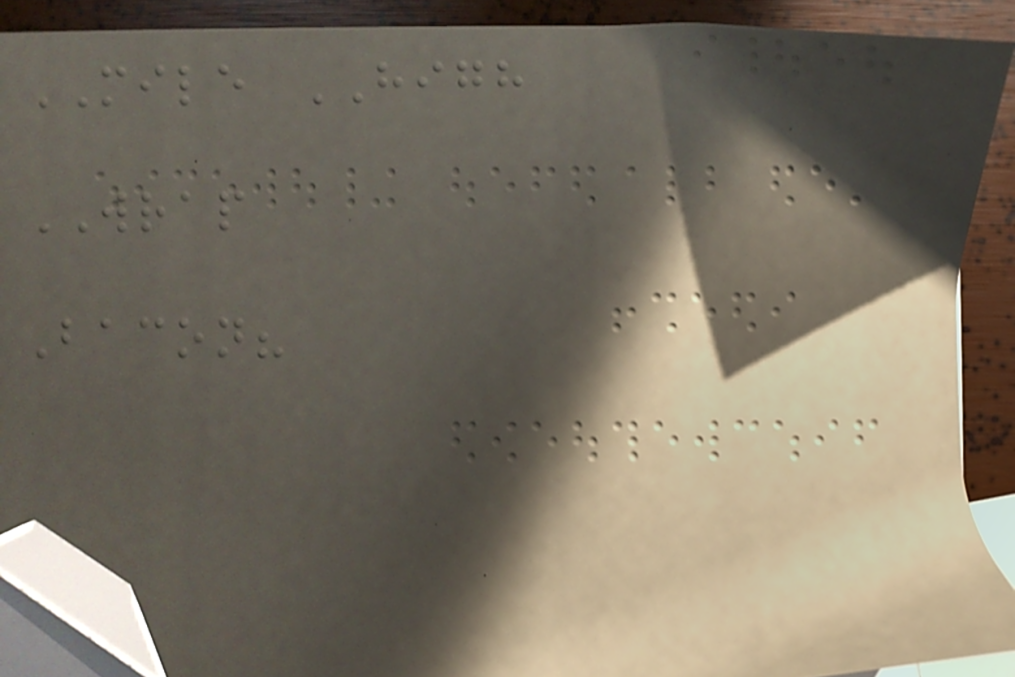MILE HIGH
WRAP
Bacon?
